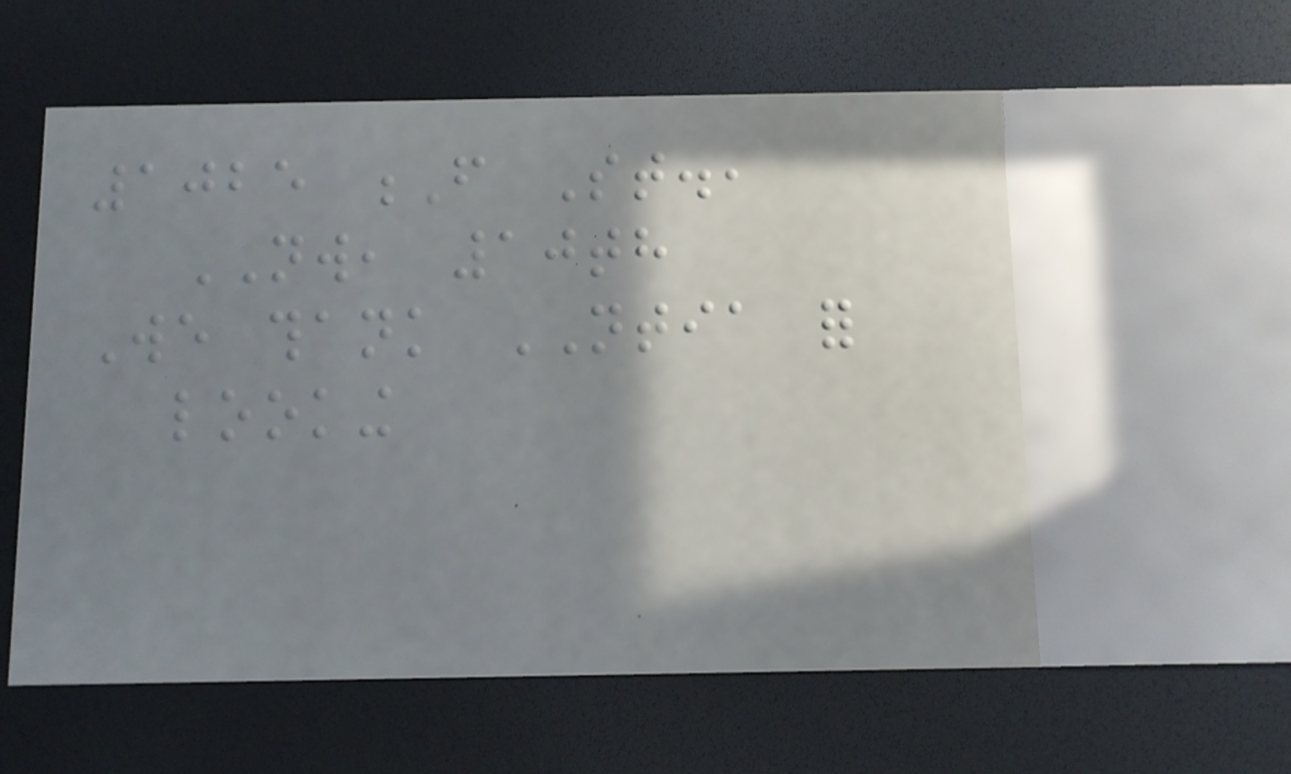1025 F St.,
NW, 10th
We thank NTIA for
looking
